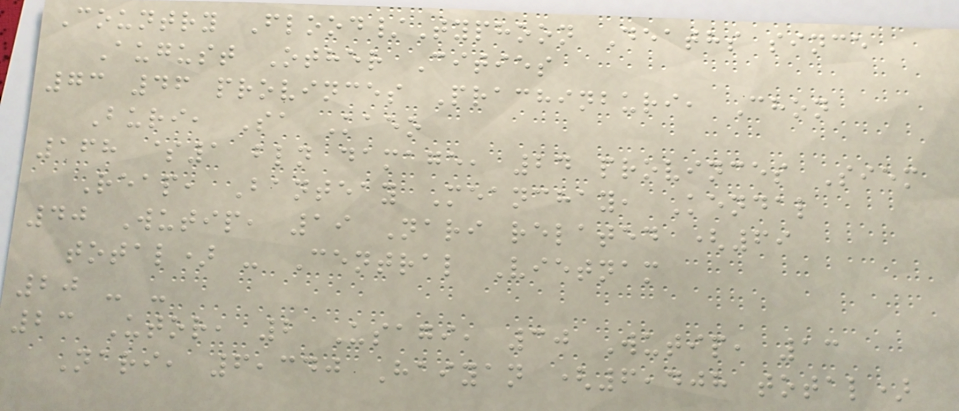Country Flood/Typhoon Deaths since
August Other Cities
73 46 provinces Prachinburi, Chon
Buri, Sa Kaeo
168 $1 bln damage, 24 provinces Siem
Reap, Banteay Meanchay, Kendal
40 Wutip, 19 Nari related (69
total) - Central Vietnam
20 - -
23 Utor, 2 Usagi, 30 Wutip, 13
Nari, 6,340 Haiyan (6,408 total)
